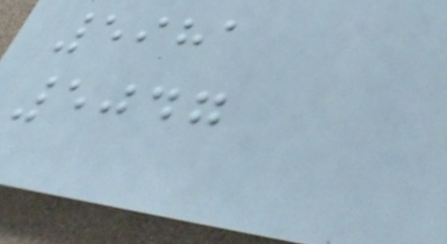5981
5047
